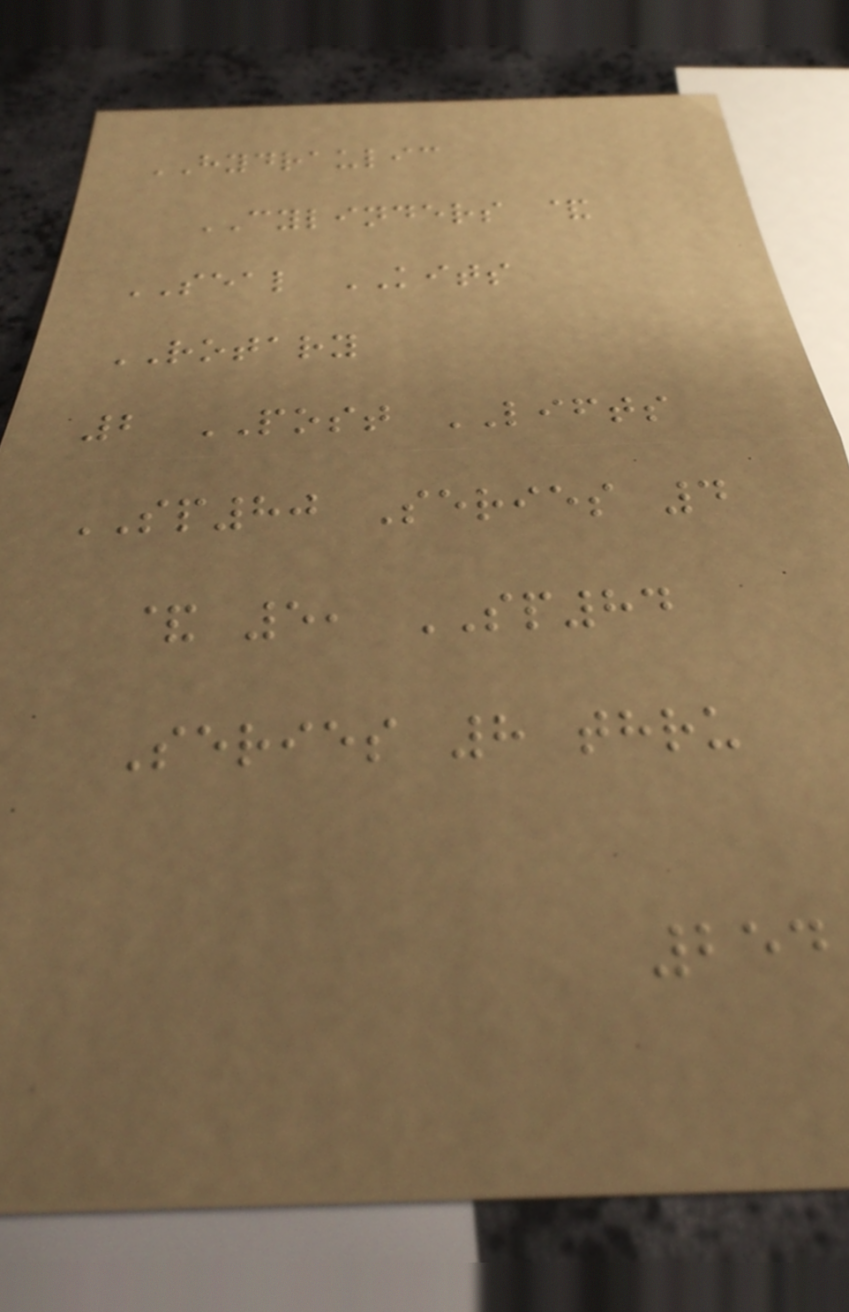HYDRAULIC
CYLINDERS &
SEAL KITS
ROTARY
2 POST LIFTS
SP80 Series 4
& 5, SP84
Series 8 thru
254
